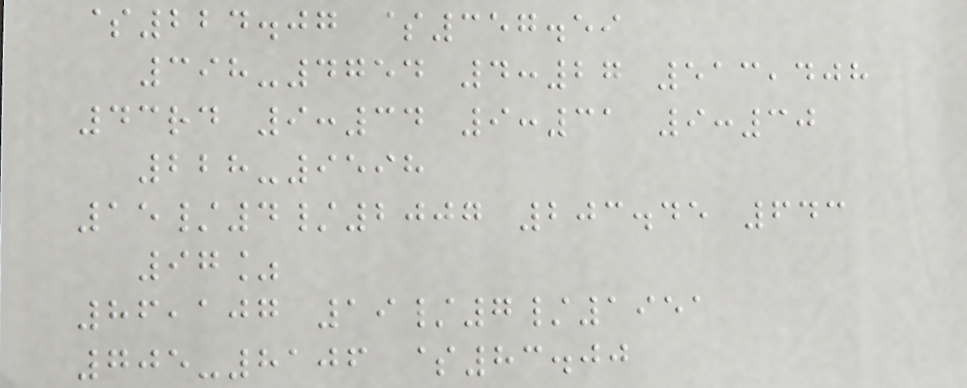$224.07 $357.59
398-4754 4:27 513,408
43rd 9:34 9:31 9:30
228-9598
15/4/2007 203.45 643
97%
86,107 19/7/1951
705-8106 $83.00
